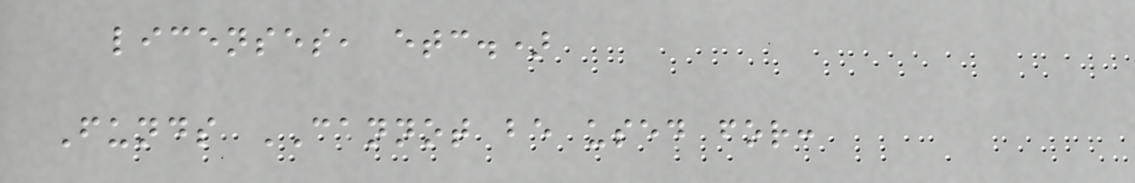licenses, etc.)
Funds CANNOT be used for:
